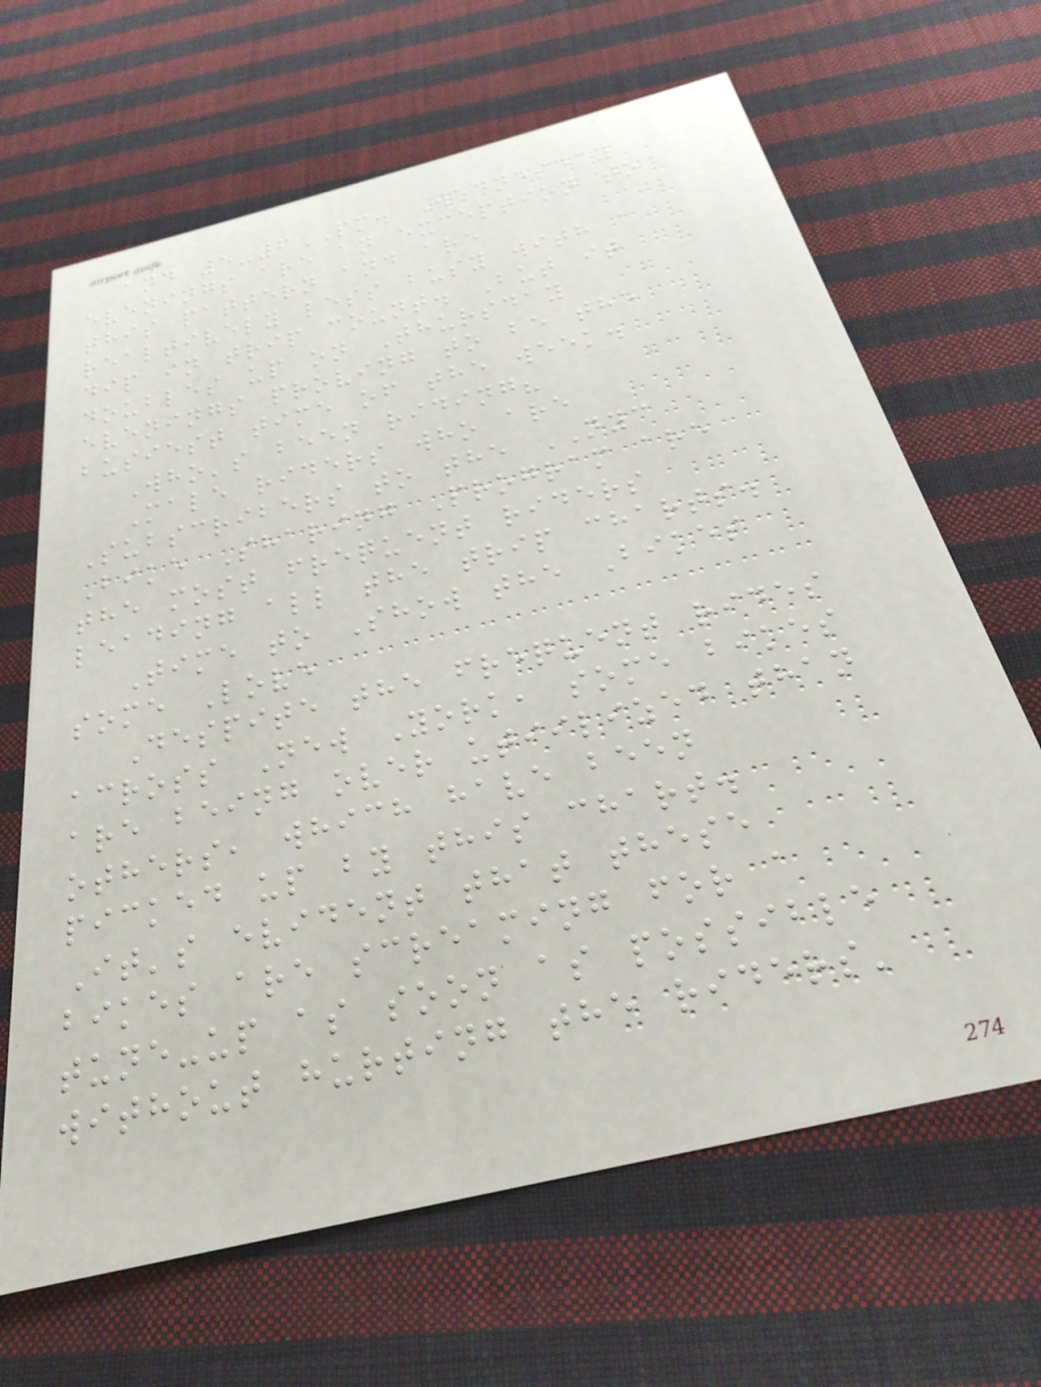and 5-6PM. Wednesday
evenings are an exception to
this pattern and are
realtively less busy with a
dip in trip count. But it
doubles up on Thursday
evenings proving to be the
busiest time of the week.
Who's been riding?
Male riders who are
Subscribers to the NYC
Bike Sharing Program are
the most frequent riders
leading all the trip charts.
Time to Show the Bikes
some Love
Despite the frequent rides
across New York, some bikes
are being over utiilized than
others, which have been
picked up by this chart.
It's evident that these
bikes are screaming for a
tune-up as soon as possible
without hurting the riders'
